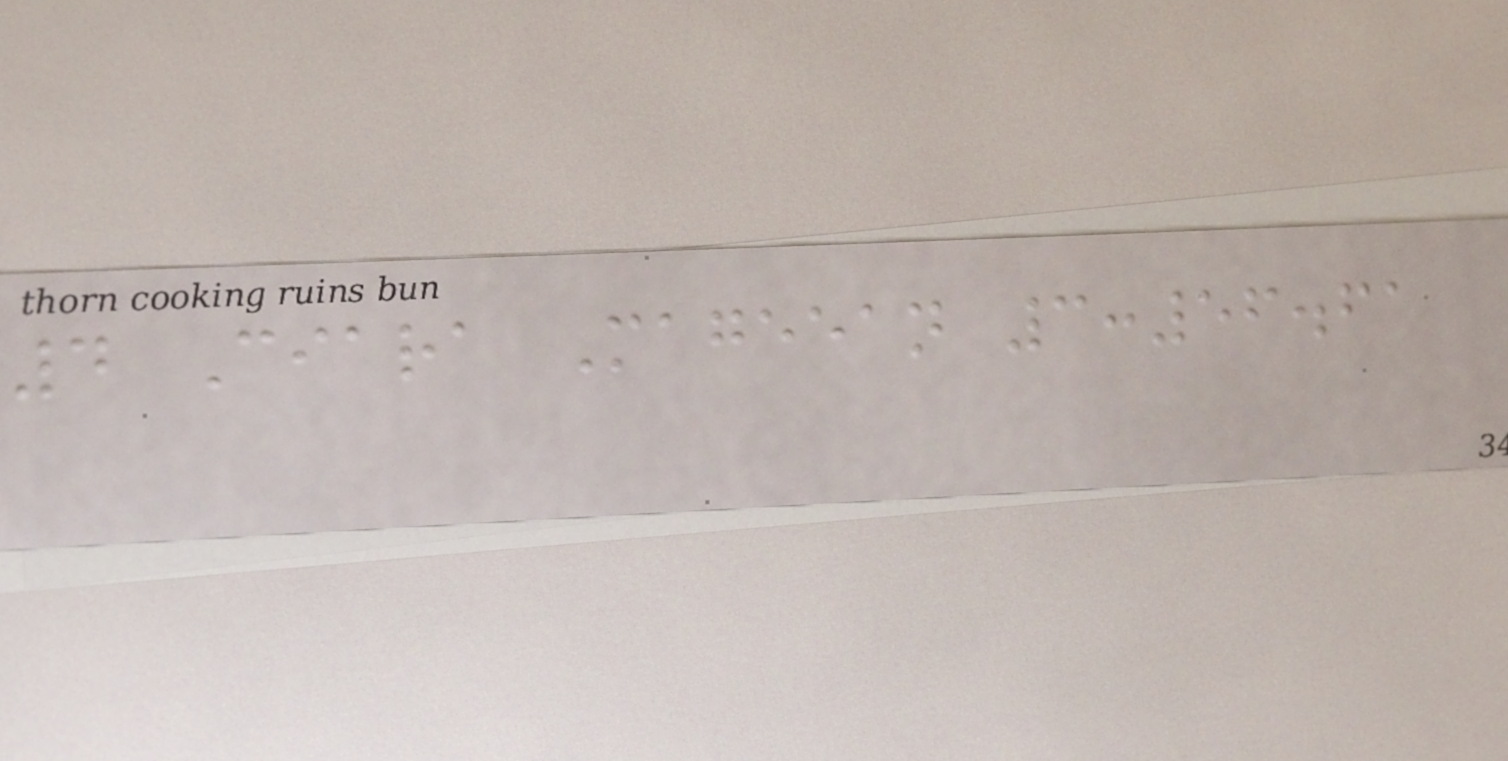4 Ciara Mageean 3:56.61
